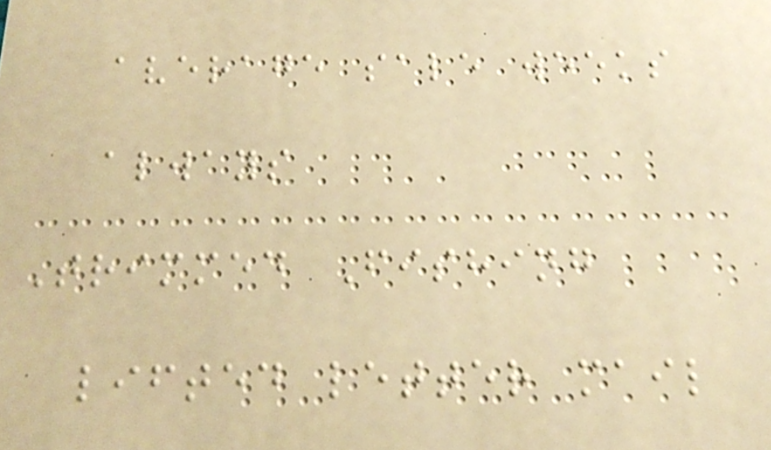average sale weeks
always
Trimmed Fishing
lifted letter mail
